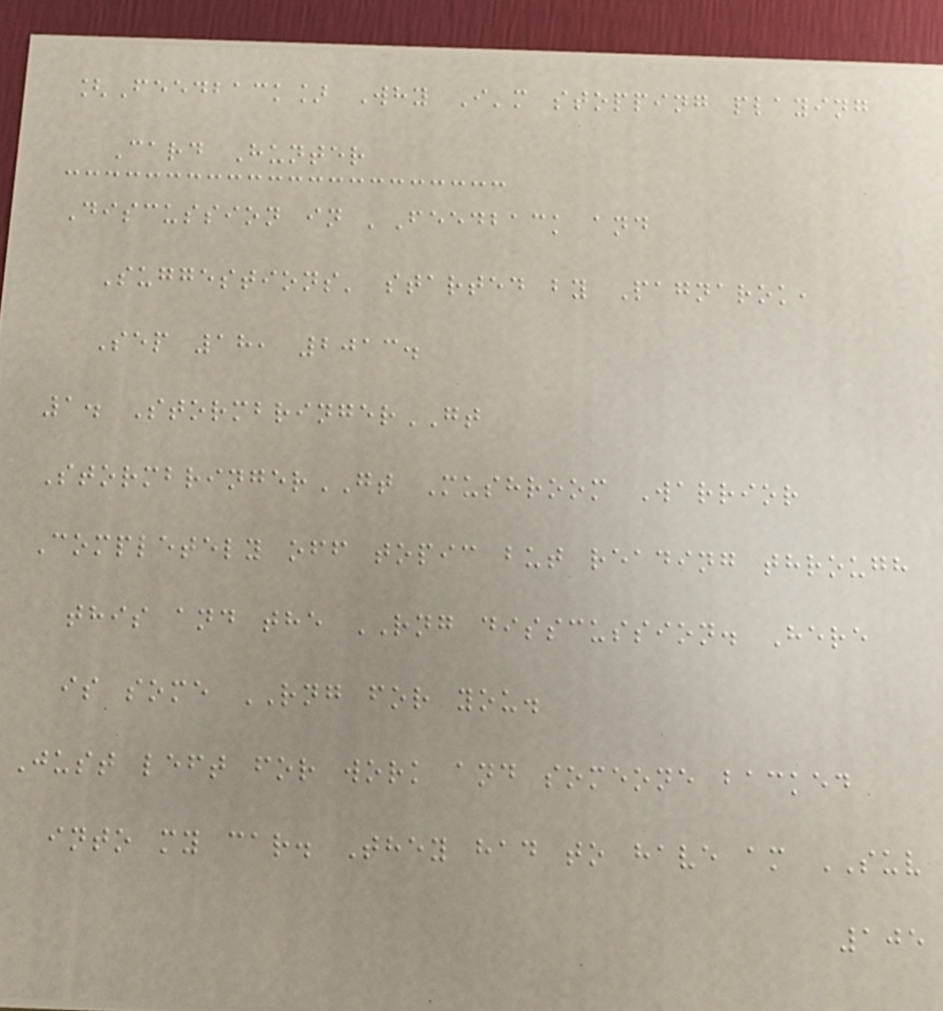[Feedback] Why I'm stopping playing
Card Hunter
Discussion in 'Feedback and
Suggestions' started by Pagnarok,
Sep 18, 2013.
1. StormbringerGT
StormbringerGT Mushroom Warrior
Completely off topic but reading through
this and the RNG disscussion. Here
is some RNG for you.
Just left for work and someone backed
into my car. They had to have am SUV
105
